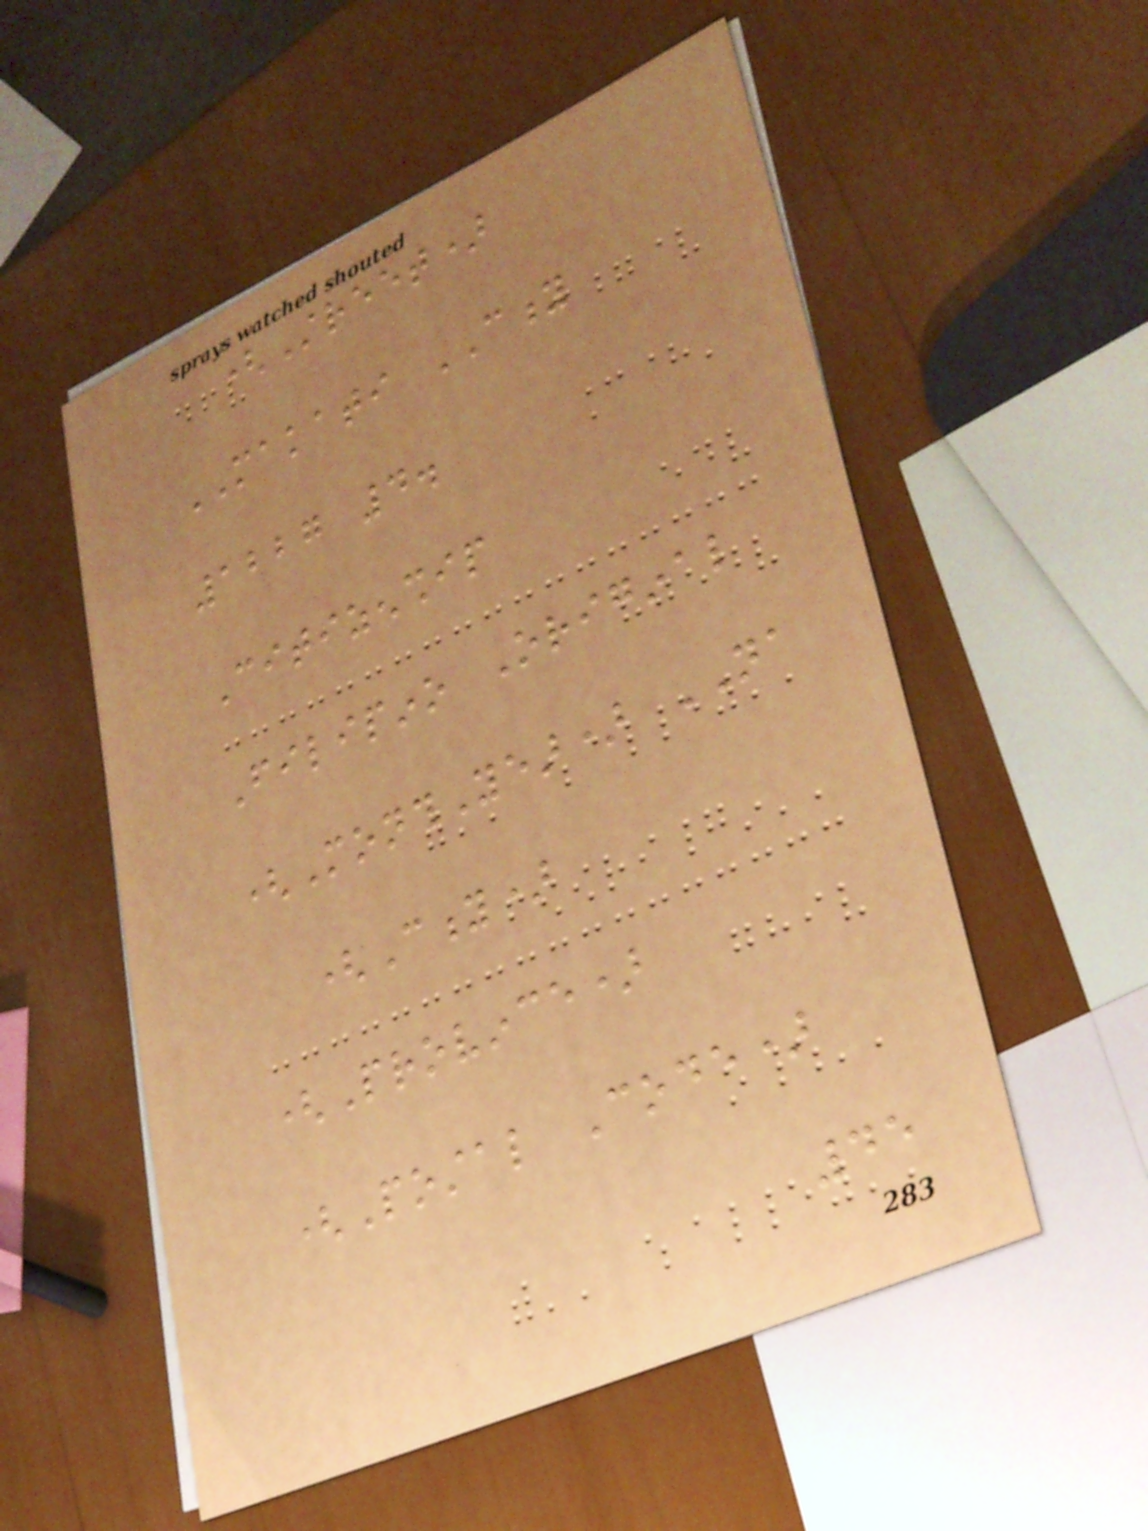(Street)
MAKATI CITY
1227 4.
Citizenship
Filipino Original
(MonthYear) NA
(City)
(Province)
(Postal Code)
45
